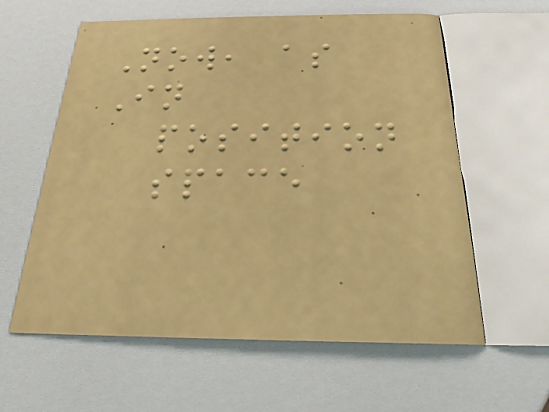Now, as
In
position
space
